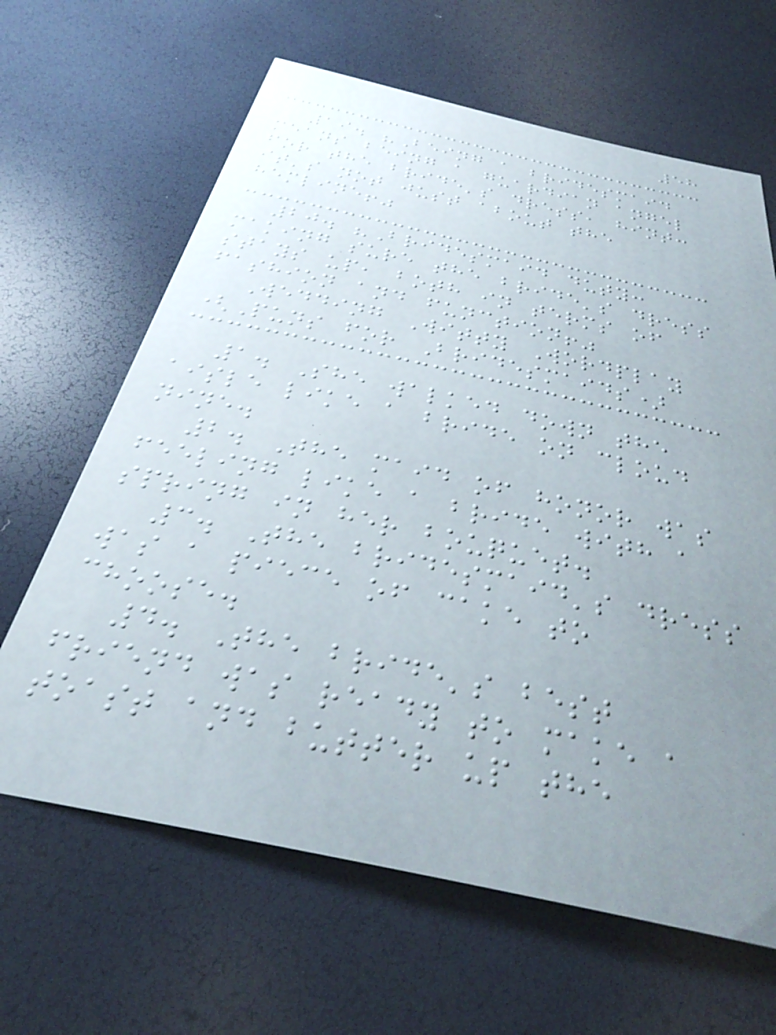58
19. "Being a bridesmaid
means being a guardian angel
for the bride's dress, hint:
it's not just about the
hemline!"
20. "Bridesmaid duty:
making sure the bride's dress
stays up, both in terms of
fashion and function!"
Wedding Witty Wordplay
(Puns for Bridesmaids)
1. She walked down the
aisle like a bride on cloud
nine.
2. The maid of honor was
feeling like a bride with a
spring in her bouquet.
3. The bridesmaid's dress
was a piece of cake to
choose.
4. The bride's best
friend was ready to make a
toast and butter up the
